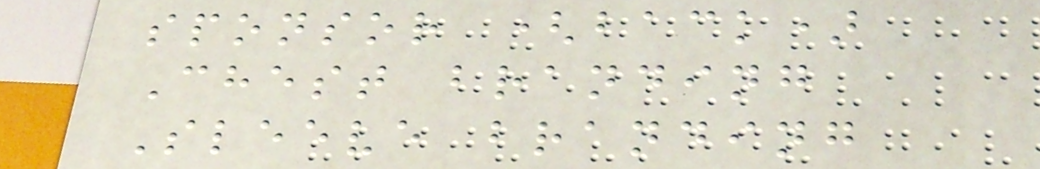sponsor (back)
Chest branding
Sleeve branding
